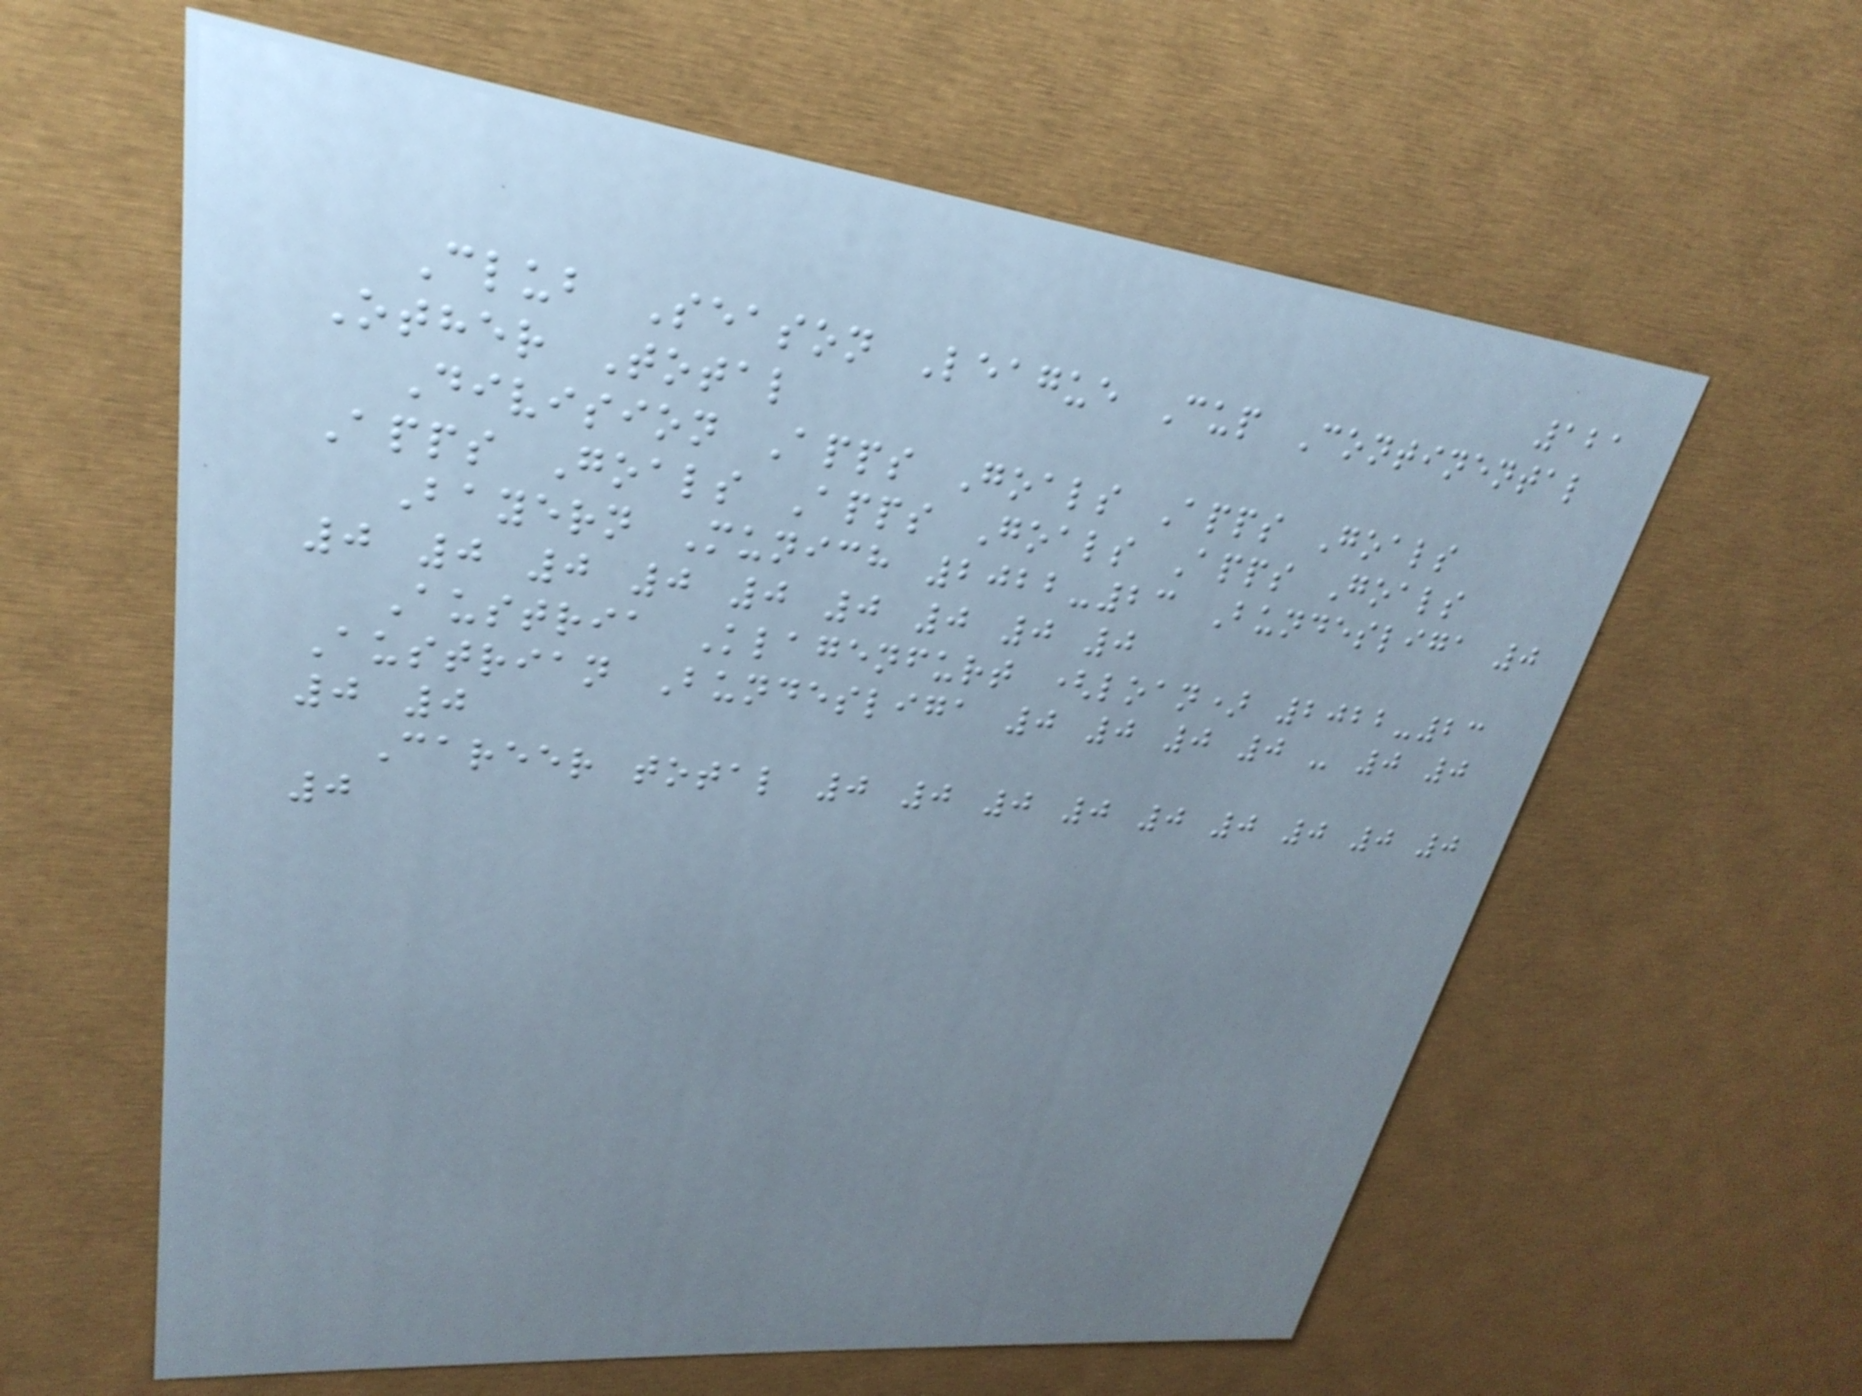121
Club Season League Cup Continental
Other Total
Division Apps Goals Apps Goals
Apps Goals Apps Goals Apps Goals
Bayern Munich 2022-23 Bundesliga 0
0 0 0 0 0 0 0 0 0
Austria Klagenfurt (loan) 2022-23
Austrian Bundesliga 0 0 0 0 - 0 0
0 0
Career total 0 0 0 0 0 0 0 0 0
0
